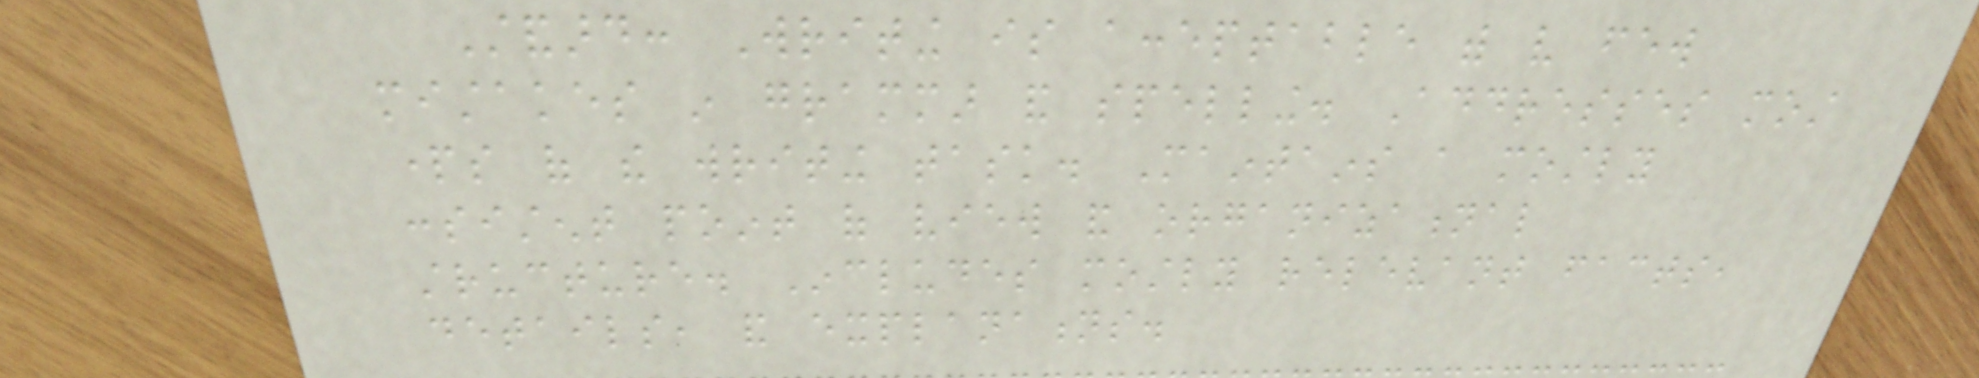Standard: Writing is acceptable with very few
mistakes in grammar and spelling. Addresses most
parts of the writing task. Maintains a mostly
consistent point of view and organizational
structure. Includes mostly relevant facts,
details, and explanations.
